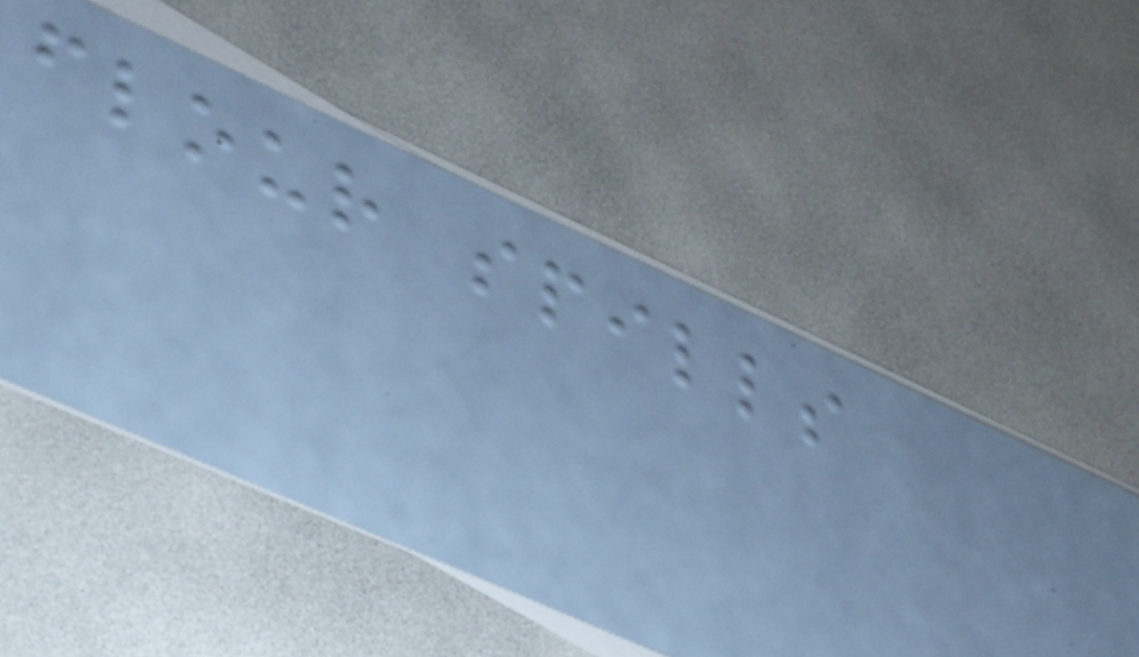flour spills
